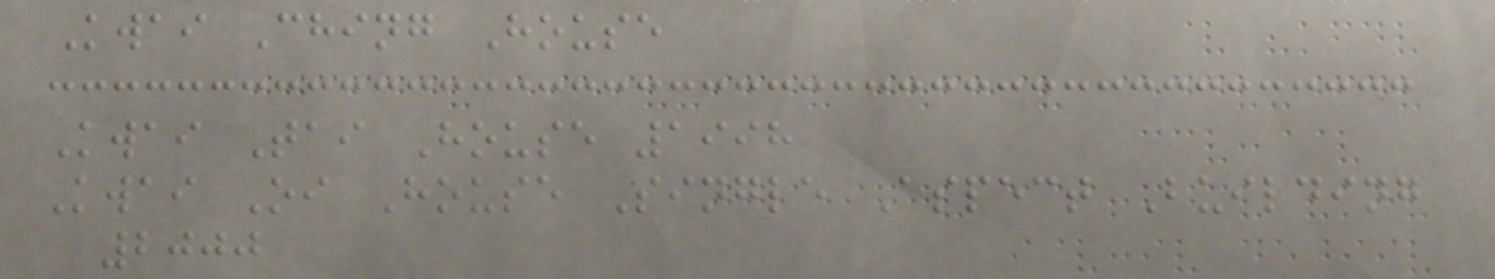Kwai Ching House
Kwai Tai House 1998
Kwai Oi House Single Aspect Building
2000
